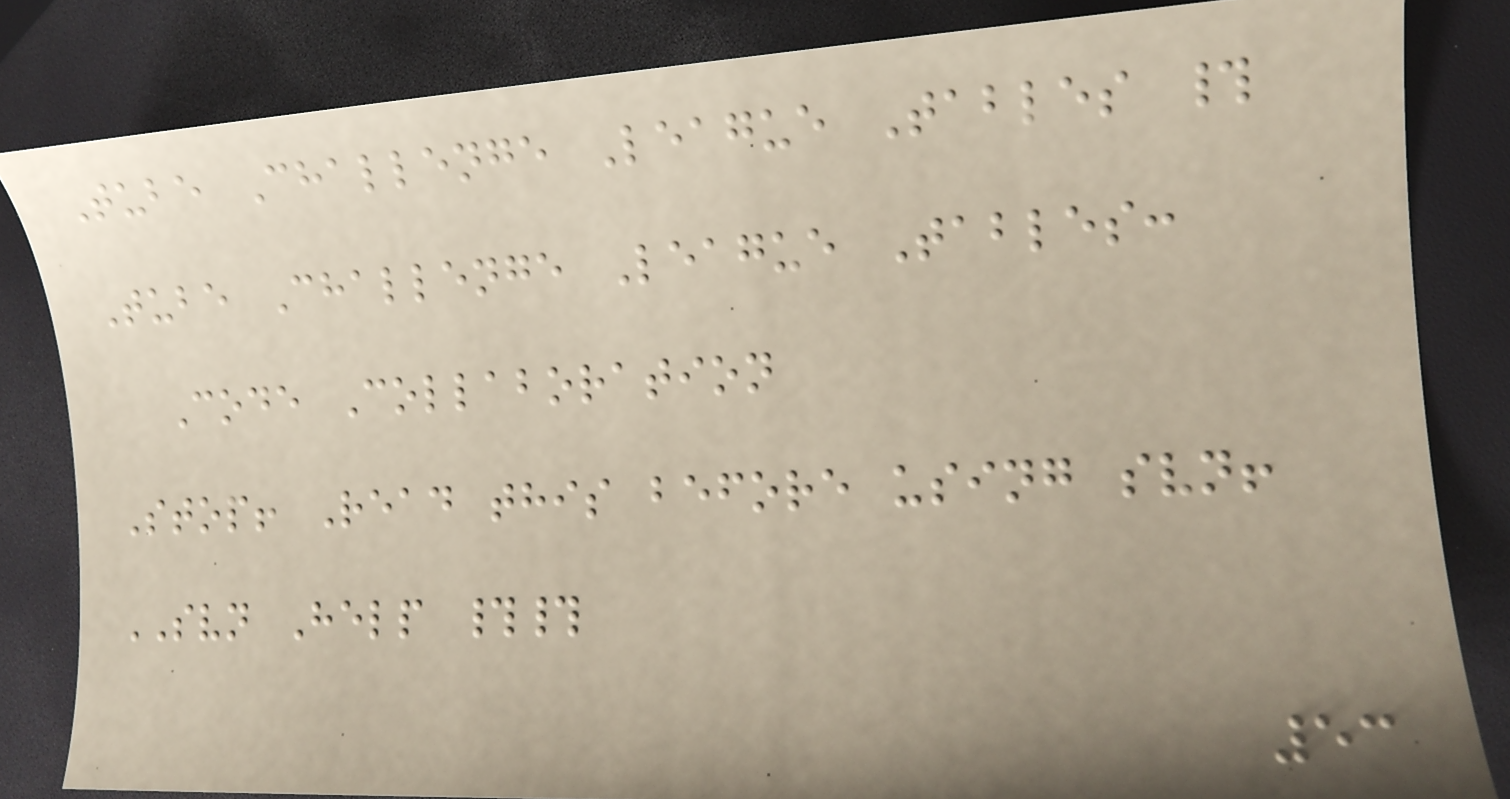Tube Challenge League Tables #
Tube Challenge League Tables:
Code Collaboration
Stop! Read this before using svn!
SVN Help ##
53
